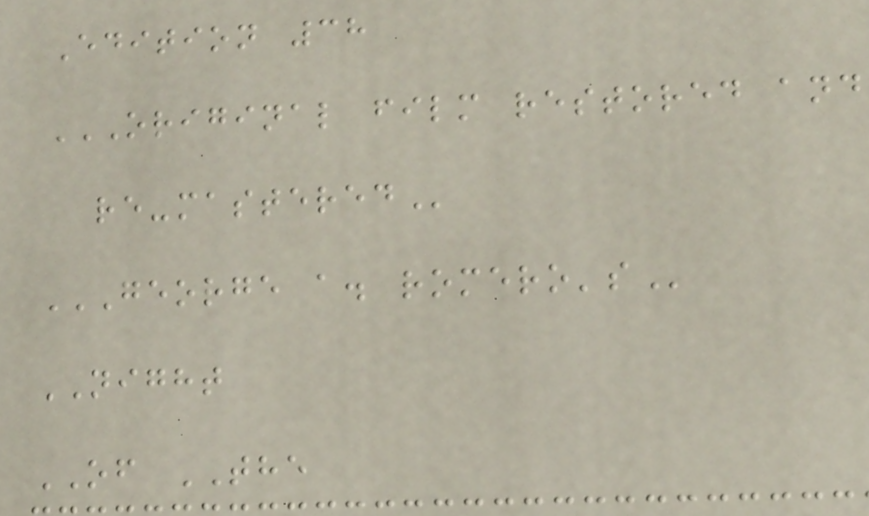Edition 38
ORIGINAL FILM RESTORED AND
RE-MASTERED
GEORGE A. ROMERO'S
NIGHT
OF THE
